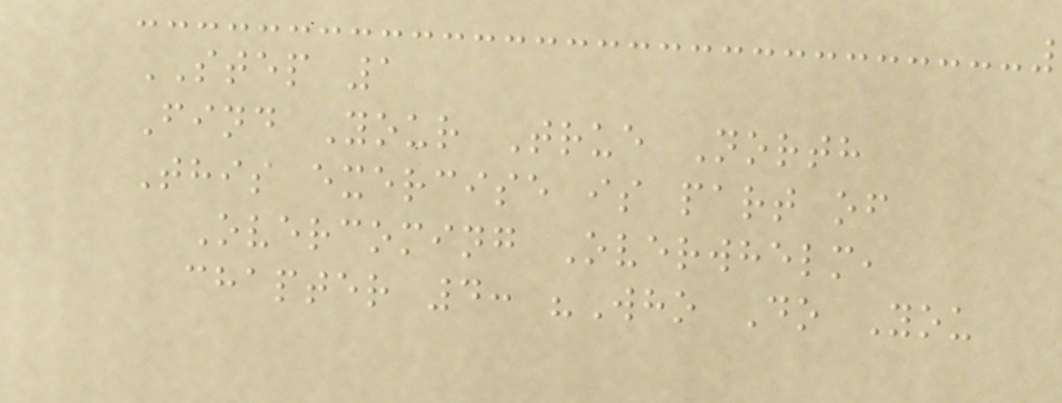STEP 1
Find Your True North
This exercise is part of
Overcoming Overwhelm,
chapter 4: "Who Do You
